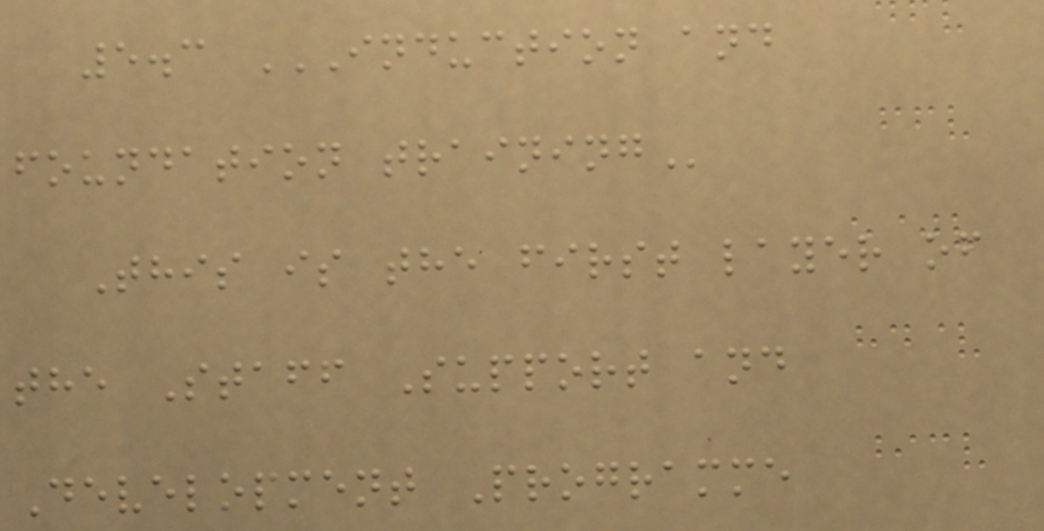5.3 INDUCTION AND
FOUNDATION TRAINING
This is the first layer of
the Staff Support and
Development Programme
